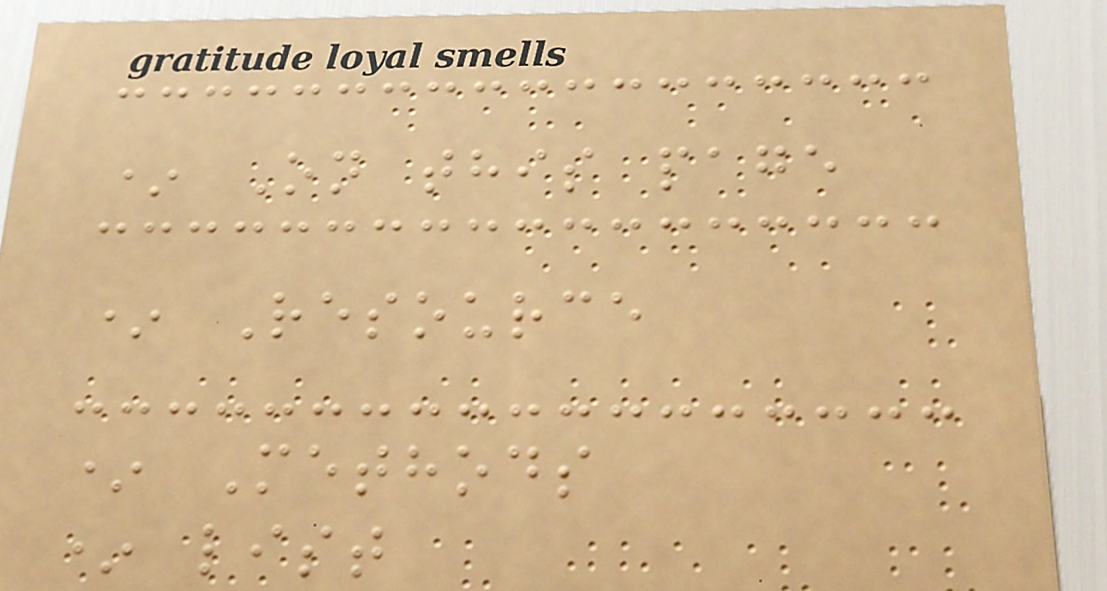* On this page
* Resource
* Methods
* list
